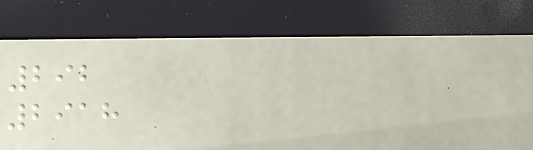292
2918
